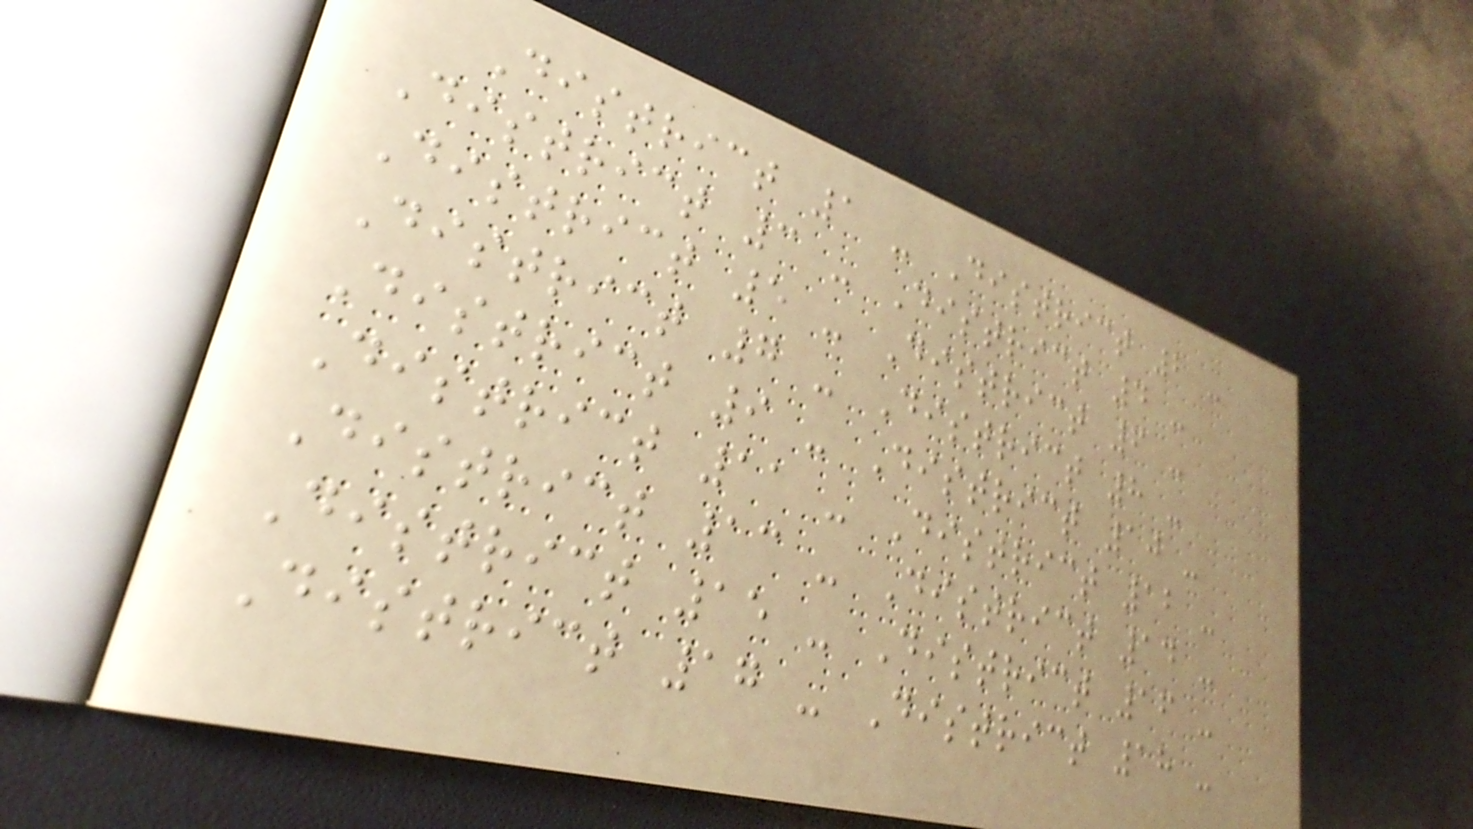District 1 - District 2 -
District 3 - District 4 -
District 5 - District 6 -
District 7 - District 8 -
District 9 - District 10 -
District 11 - District 12 -
District 13 - District 14 -
District 15 - District 16 -
District 17 - District 18 -
